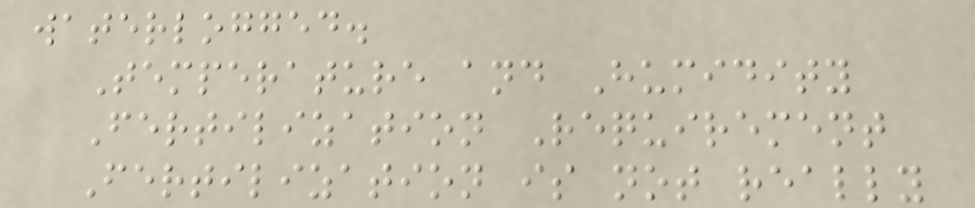waterlogged.
Temperature and Humidity
Fertilization Requirement
Fertilization is not really
